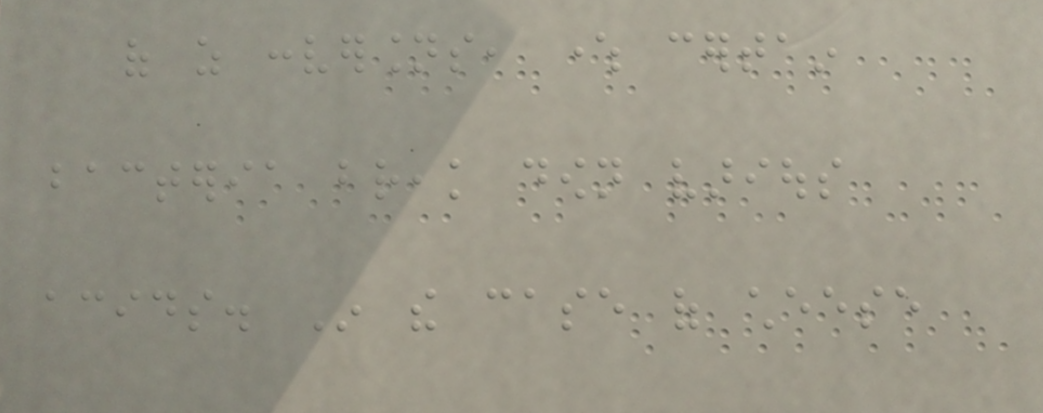of as conversions, where certain
bacteria break down various
acids. In the case of cheese
